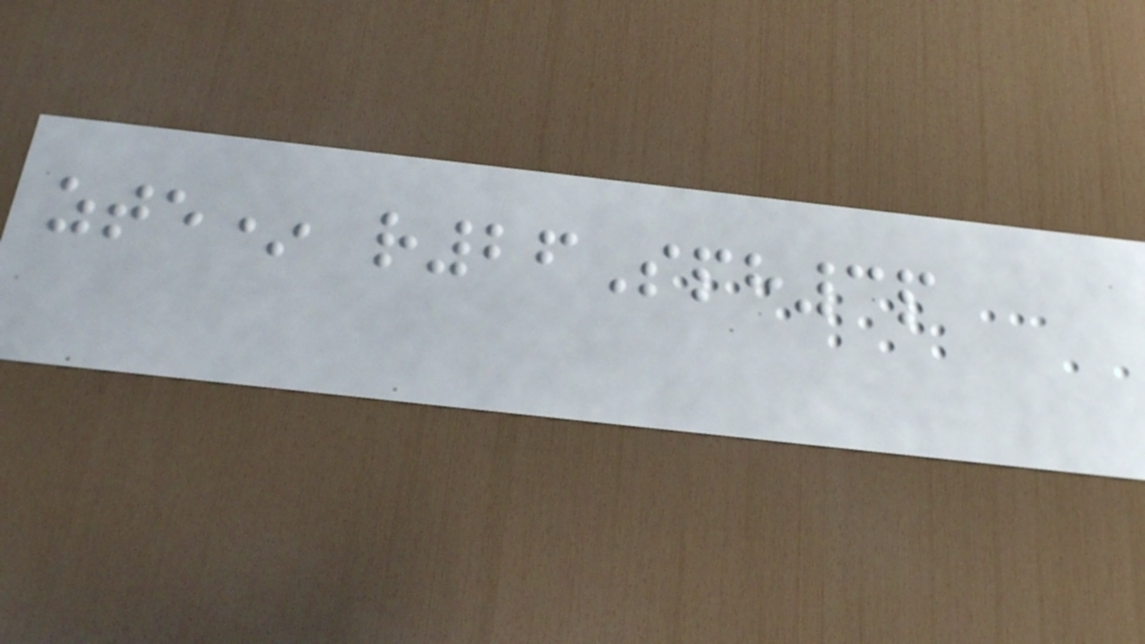zte* r26Sph3p
